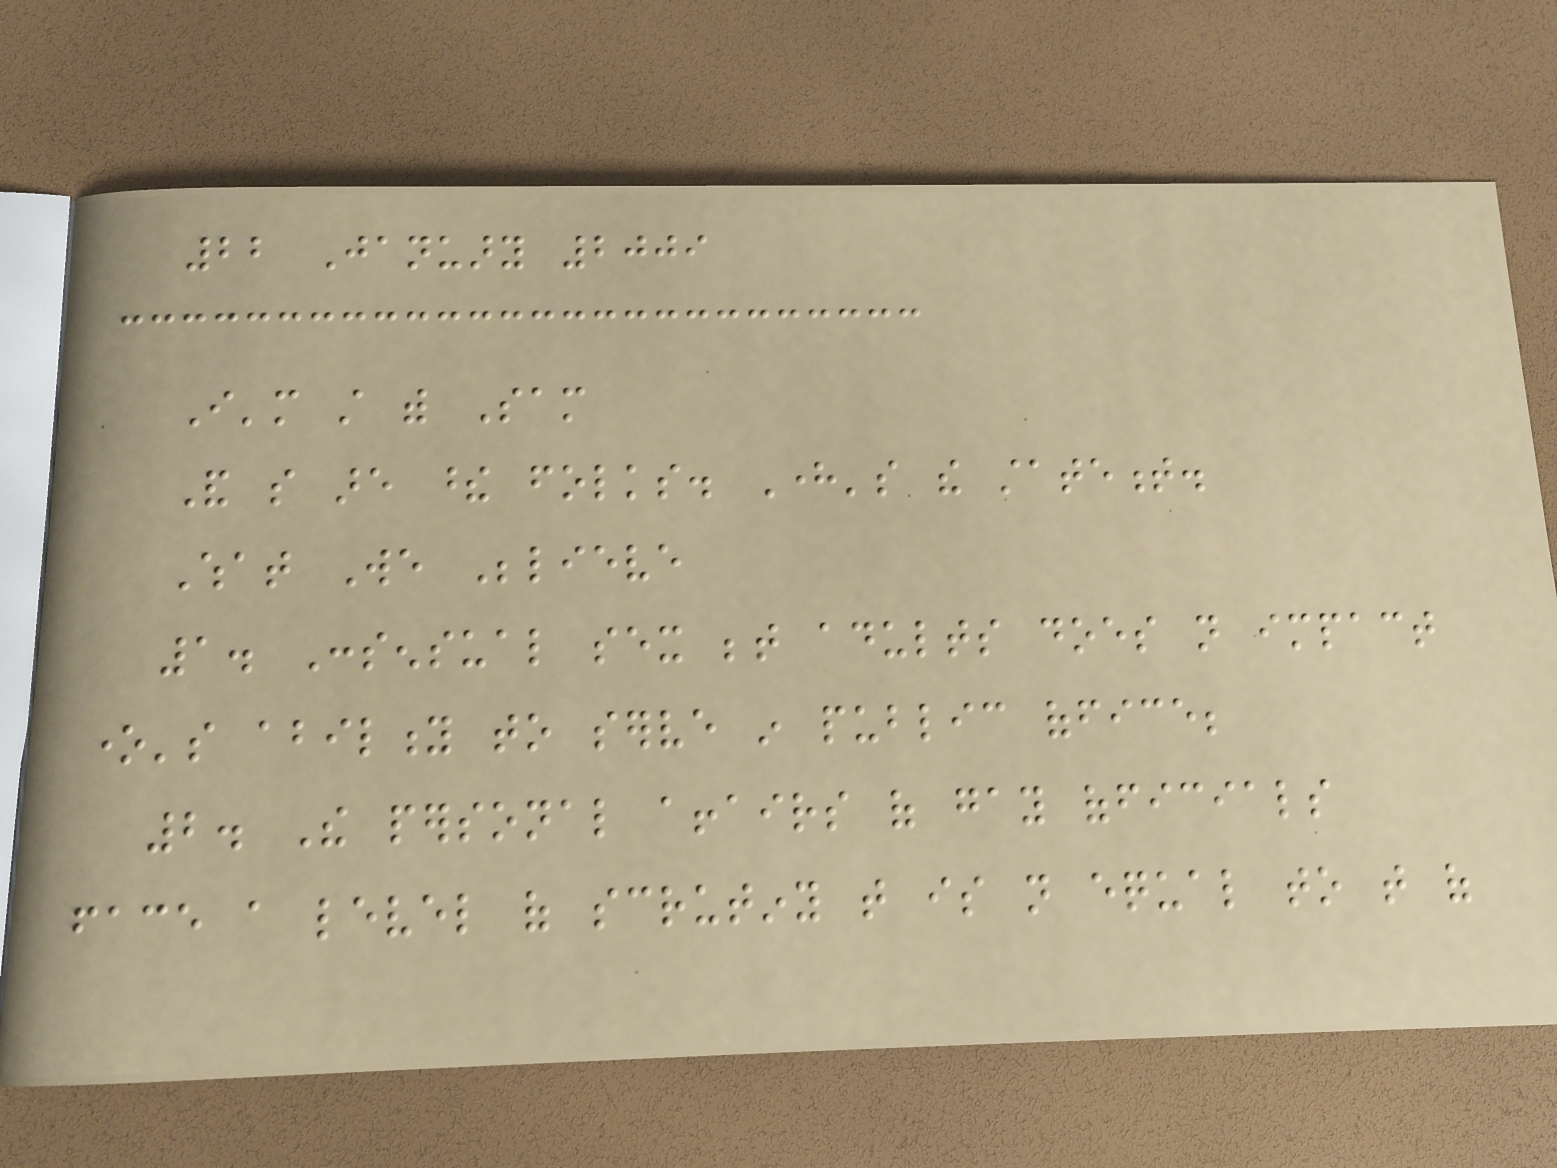22 January 2009
I'm still with Sam
And so are these folks. Here's the statement.
What We Believe
1. Consensual sex between adults does not impact
one's ability to serve in public office;
2. The personal affairs of gay officials
face a level of scrutiny that is not equal to that of
